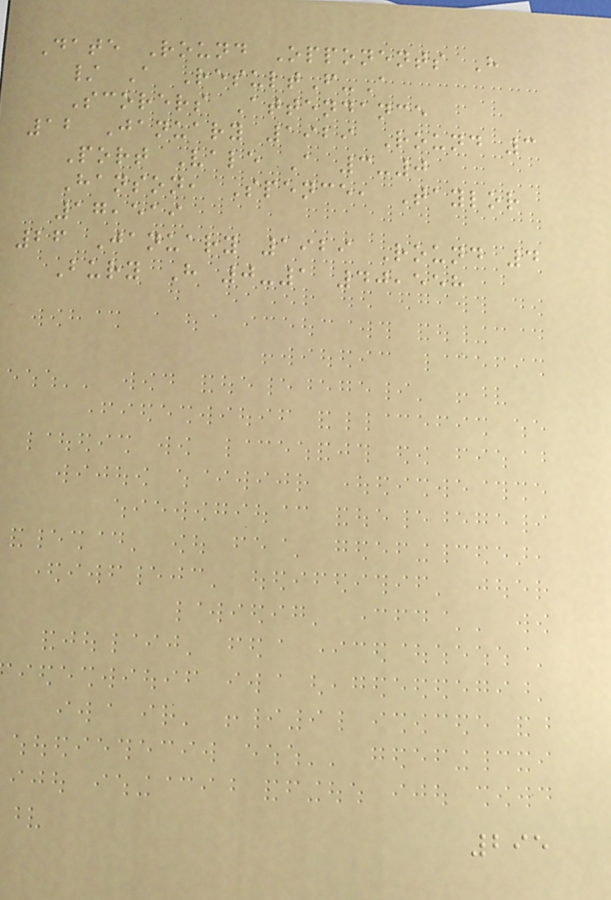Date Round Opponents H
/ A ResultF-A
Scorers Attendance
12 January 1929 Round 3
Port Vale A 3-0
Hanson, Spence, Taylor
17,519
26 January 1929 Round 4
Bury H 0-1 40,558
295
